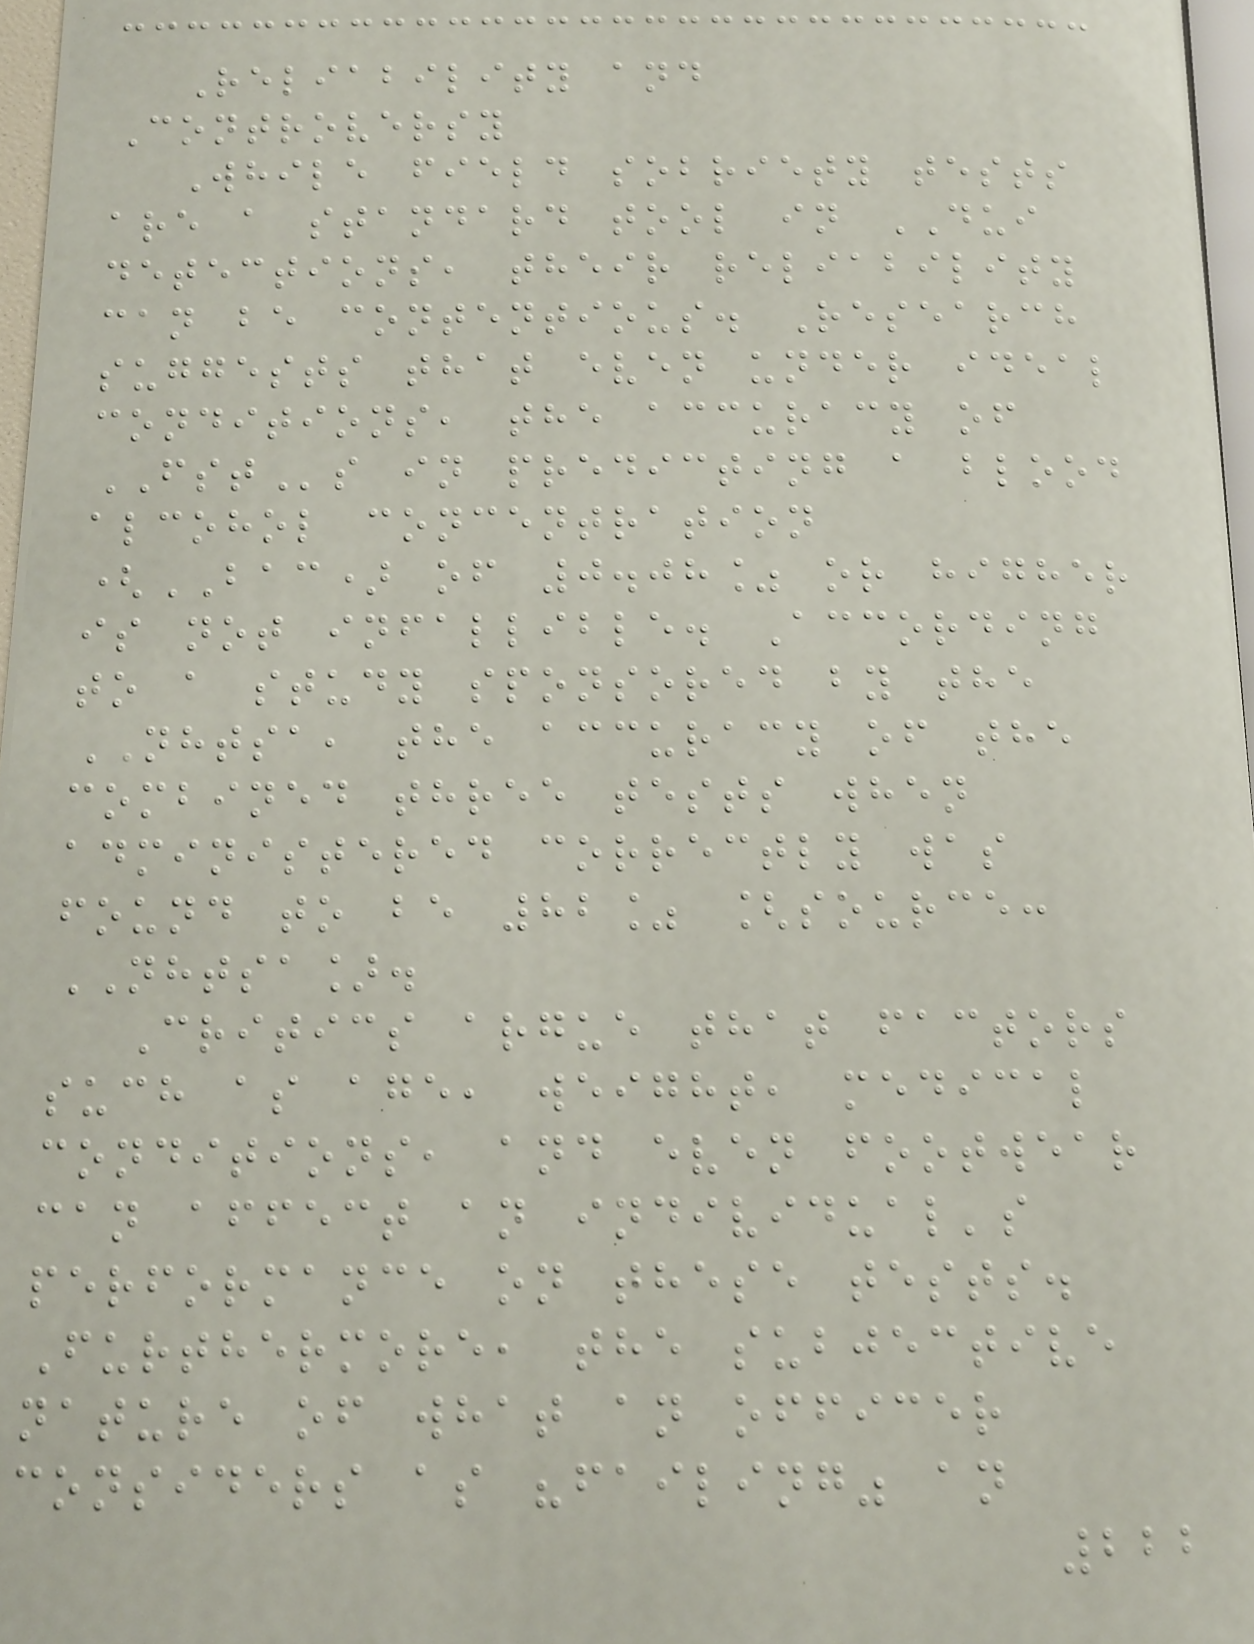Reliability and
Controversy
While field sobriety tests
are a standard tool in DUI
detections, their reliability
can be contentious. Research
suggests that even under ideal
conditions, the accuracy of
FSTs in predicting a blood
alcohol concentration
(BAC) of 0.08% or higher
is not infallible. According
to a study sponsored by the
NHTSA, the accuracy of the
combined three tests when
administered correctly was
found to be 82% [source:
NHTSA].
Critics argue that factors
such as age, weight, medical
conditions, and even footwear
can affect an individual's
performance on these tests.
Furthermore, the subjective
nature of what an officer
considers as "failing" an
222
